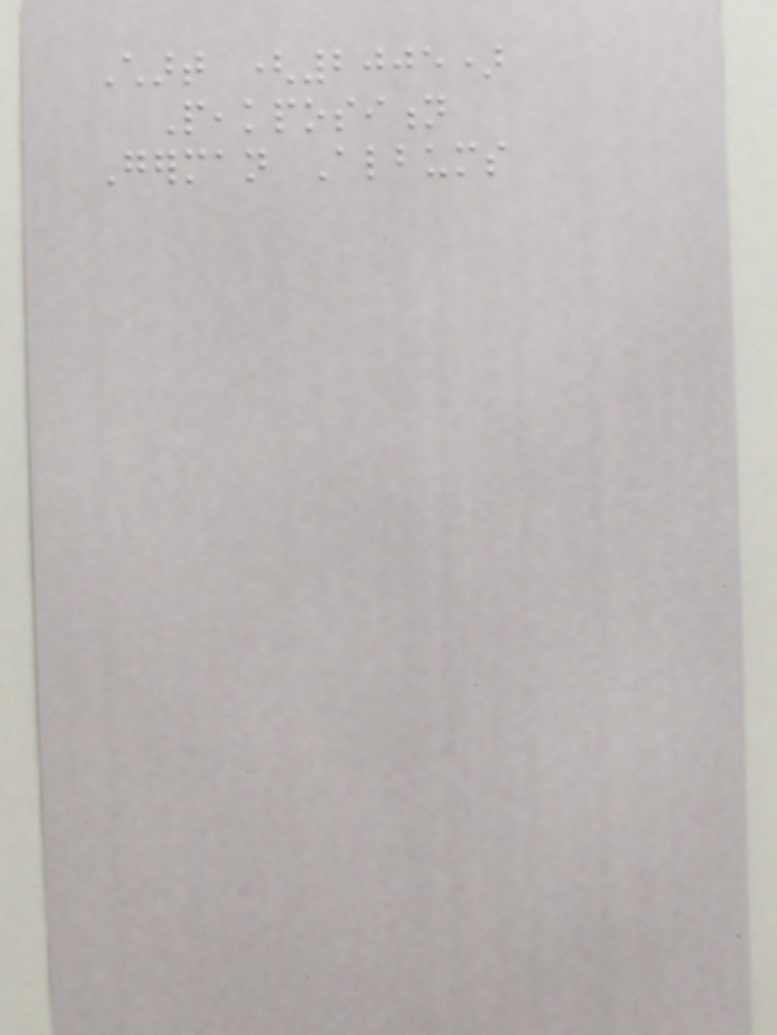Chart (2005)
Peakposition
German Albums
